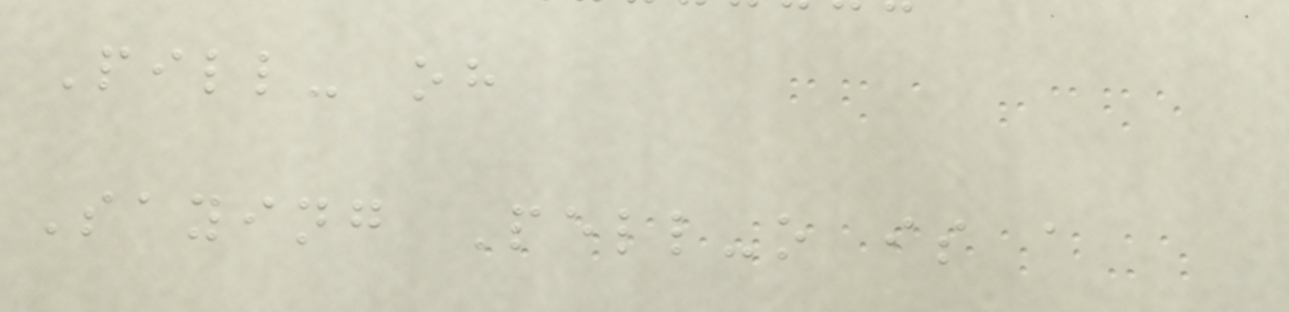Pill- oh
Saying Pell-o is a
